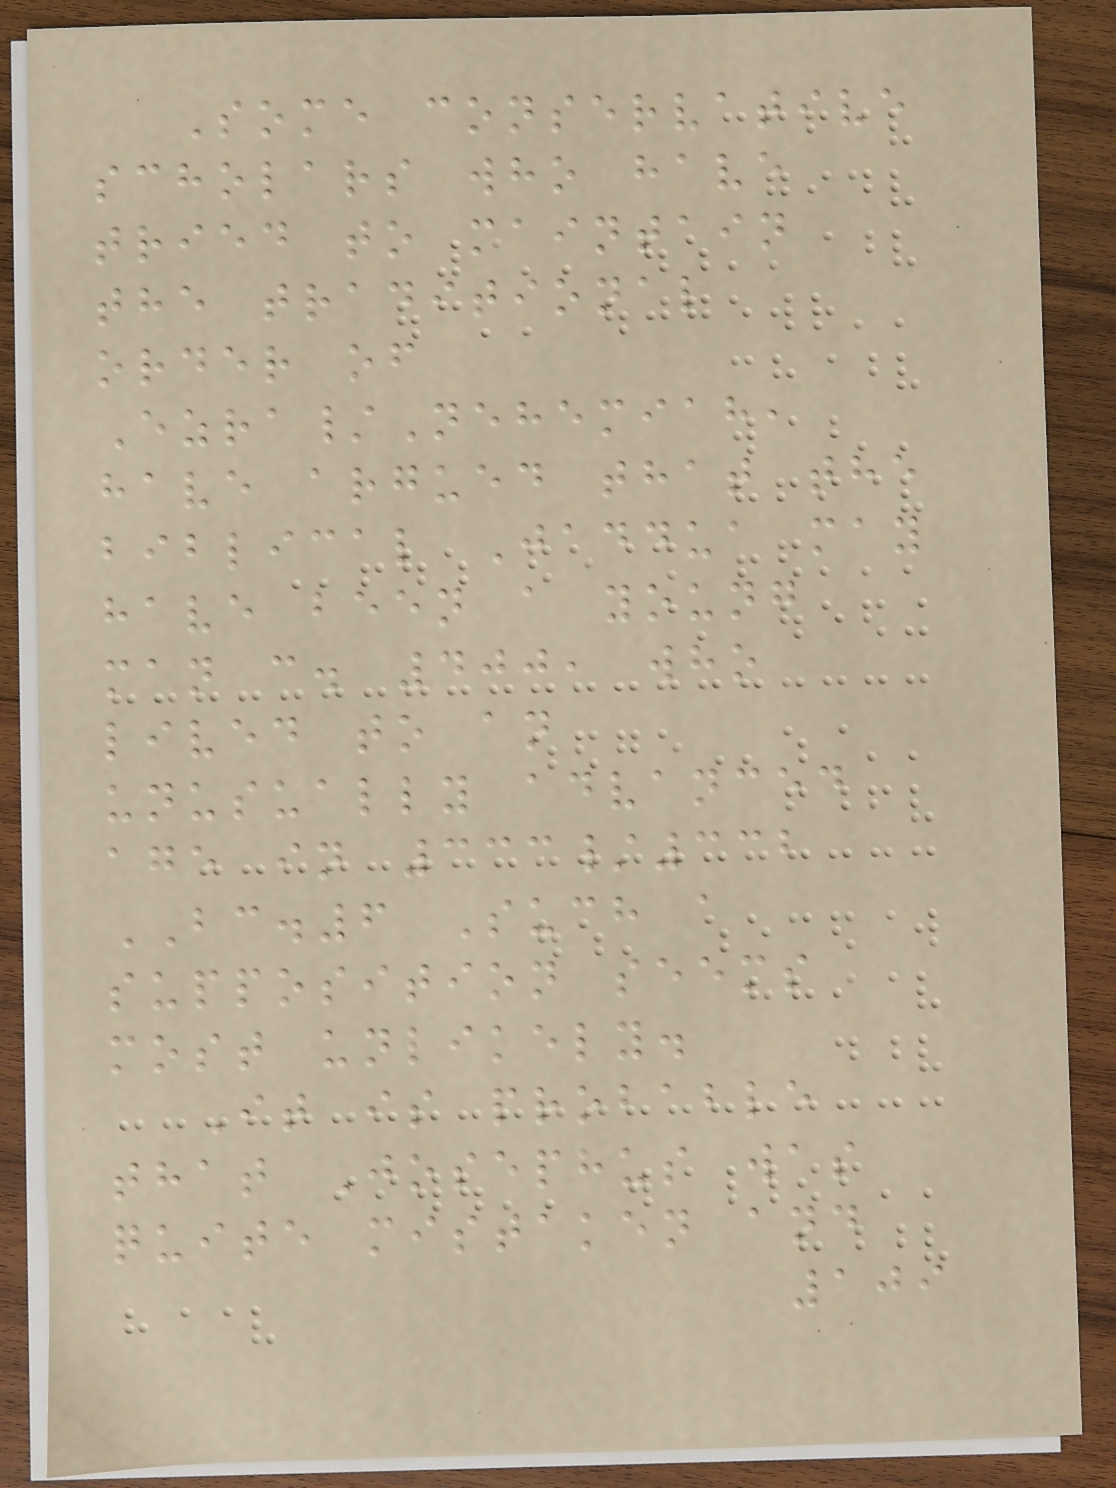Some conservative
scholars who have
tried to maintain
the traditional
order of
Ezra/Nehemiah,
have argued that the
biblical Jaddua may
have been a young
man c. 400, who
lived to an
unusually advanced
age in 333/332
BC.6 Such a
supposition seems
most unlikely.
It is probable
that Josephus was
quite mistaken and
109
